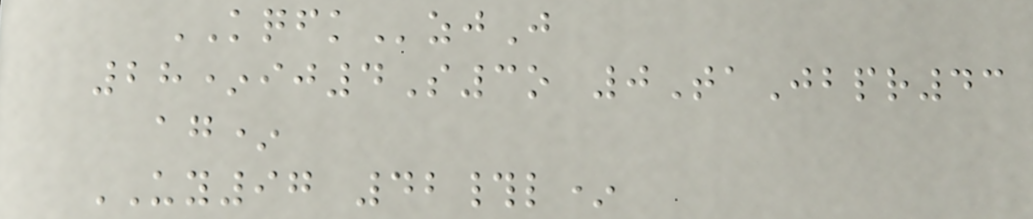KQFKzjJ
28*ij4S3o 0TaJbpr43
ag*
UY97 42#l*
